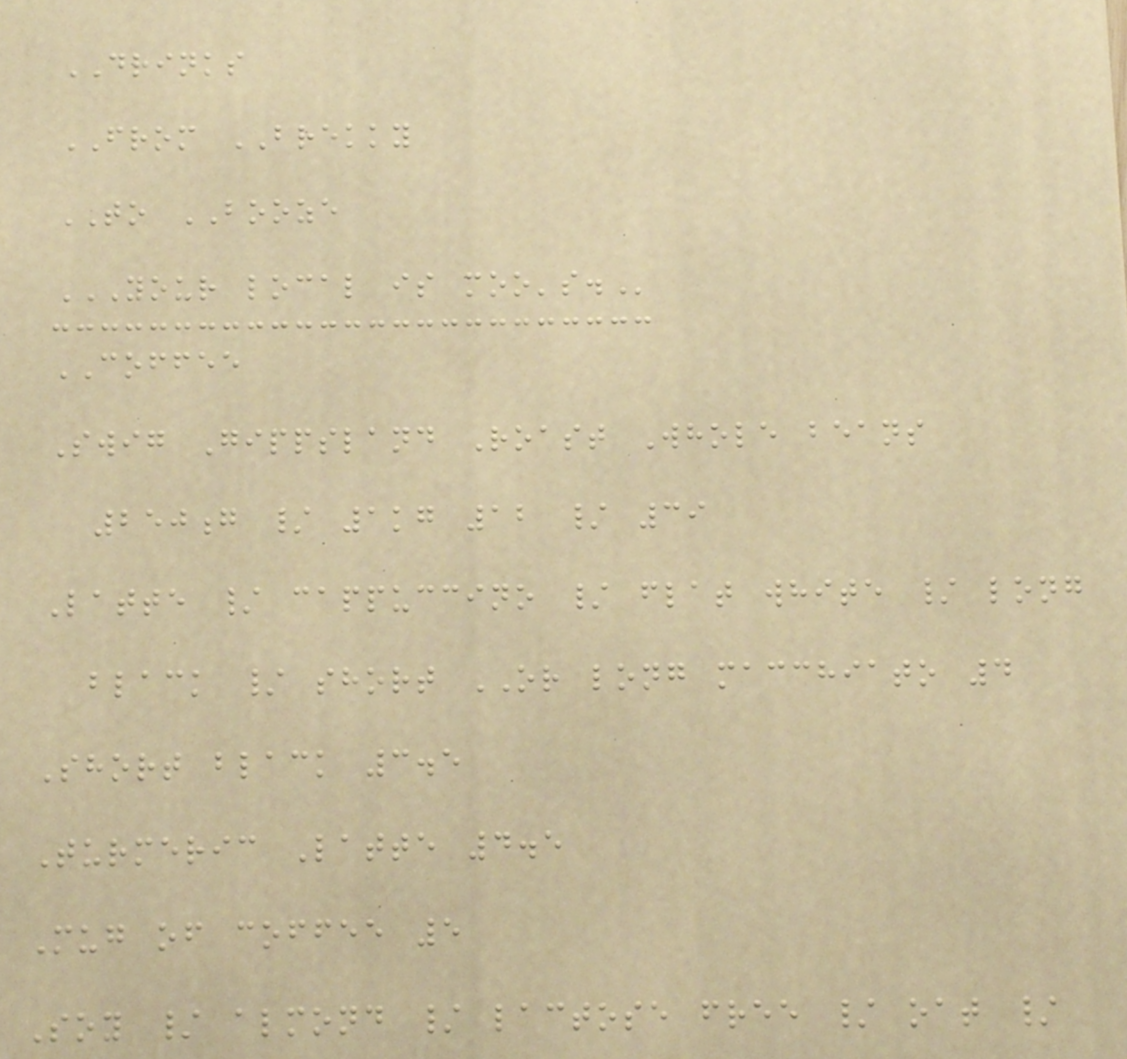DRINKS
FROM BREKKY
TO BOOZE
YOUR LOCAL IS MOO'S.
COFFEE
Swig Gippsland Roast Whole beans
250g / 1kg 12 / 39
Latte / cappuccino / flat white / long
black / short OR long macchiato 4
Short black 3.5
Turmeric Latte 4.5
Mug of coffee 5
Soy / almond / lactose free / oat /
